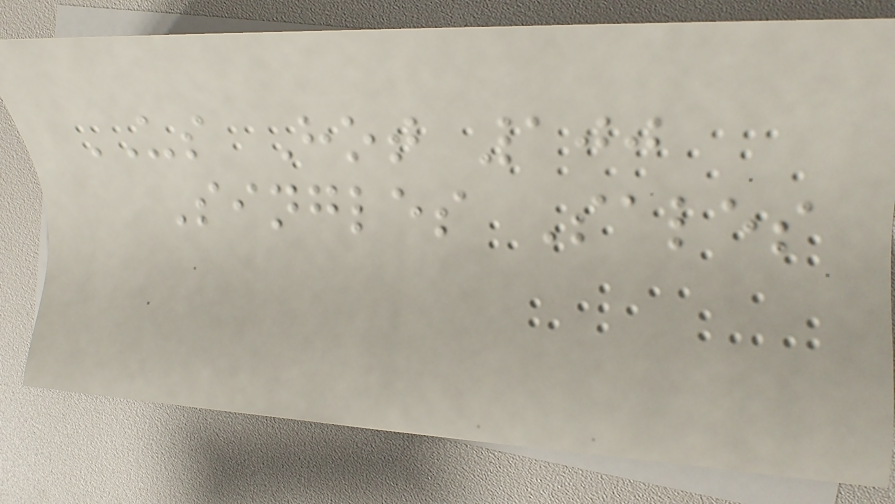US Hot 100
Singles Sales
